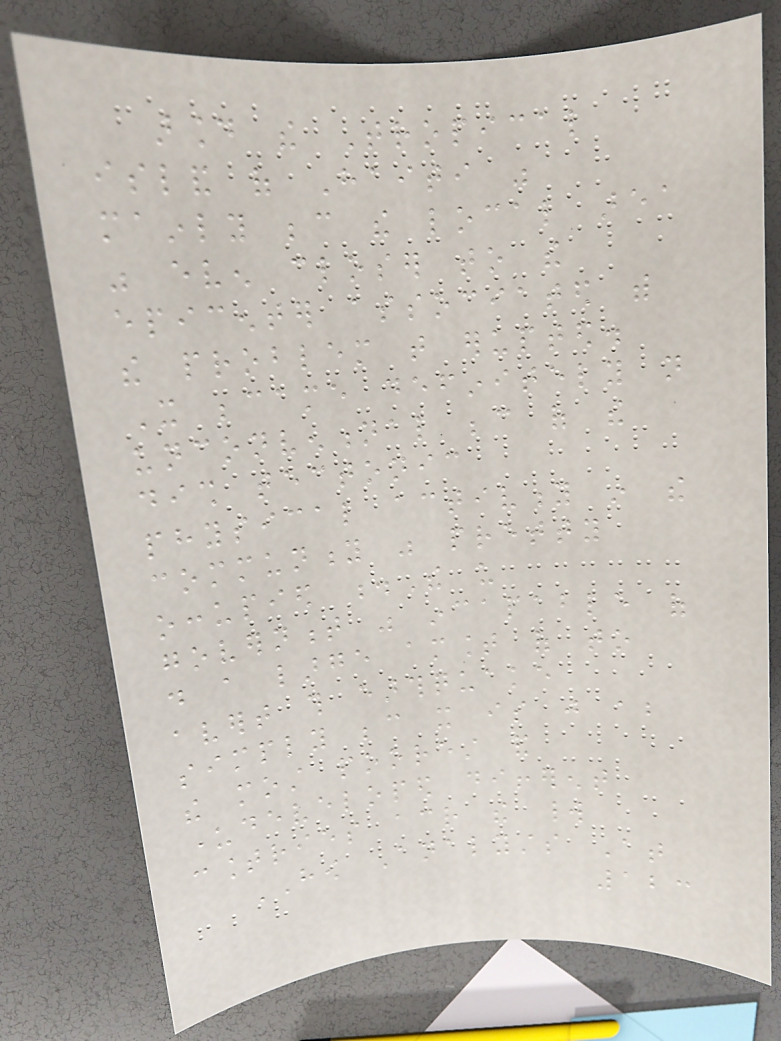around the Tropical
island of Haiti was
mainly because the local area
was even closer to the
epicenter associated with
the problem that erupted.
It became definitely not
unconventional because of the
dish tectonic
physical activity in the
community was pretty
occupied .The us
government was incapable of
do a large amount of to
avert this earthquake
simply because it is just about
the most poorest and
underdeveloped different
countries across the world
HOW Analysts At
123
